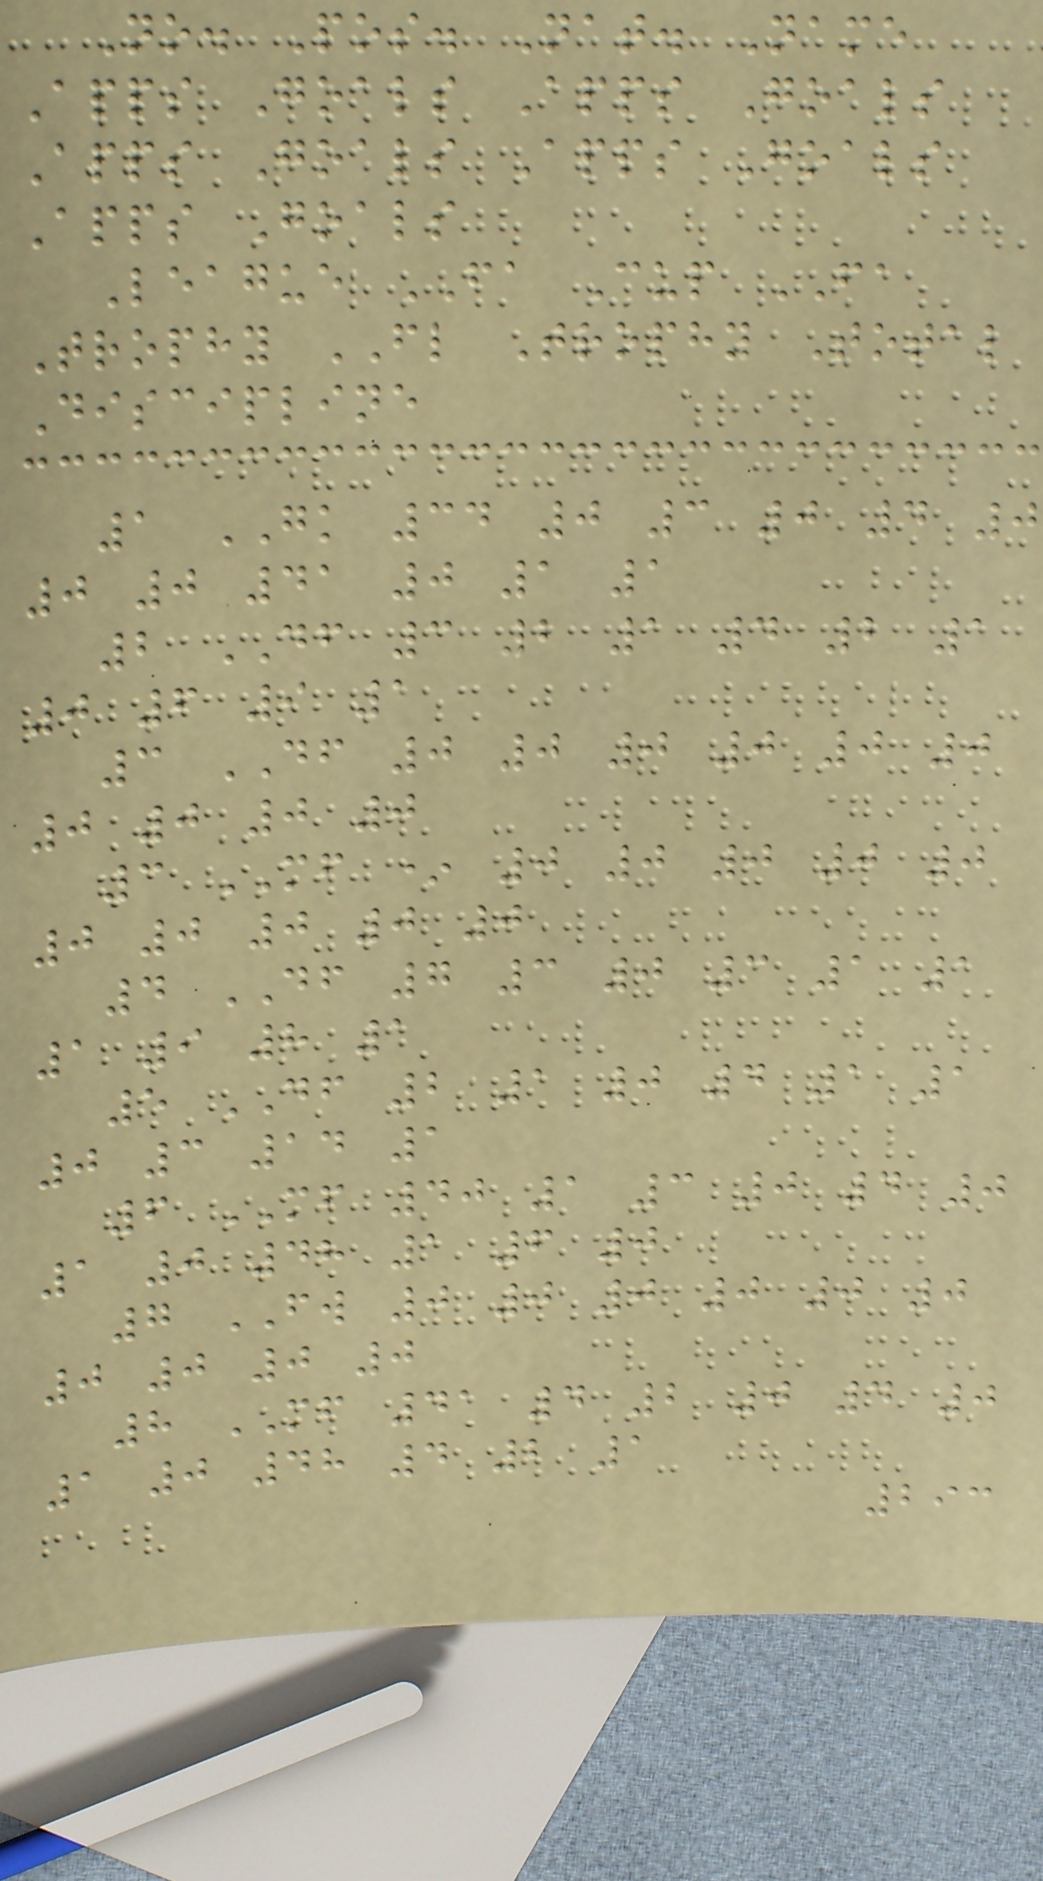No. Pos. Nat. Name
Apps Goals Apps Goals
Apps Goals Apps Goals
Apps Goals
League FA Cup FA
Trophy FL Trophy Total
Discipline
1 GK 34 0 3 0 4 0
0 0 41 0 1 1
2 DF 3 2 1 4 2 1
0 6 9 1
3 DF 0 0 0 0 0 0
0 0 0 0
3 MF * 0 0 0 0 0
0 0 0 0 0
4 DF 7 3 0 3 1 1
1 9 8 1
5 DF 2 1 0 4 1 1
0 3 14 1
6 MF 40 1 3 0 4 0
1 0 48 1 6 0
7 FW 0 0 0 0 0 0
0 0 0 0
8 MF 41 4 2 0 4 0
1 0 48 4 2 1
293
